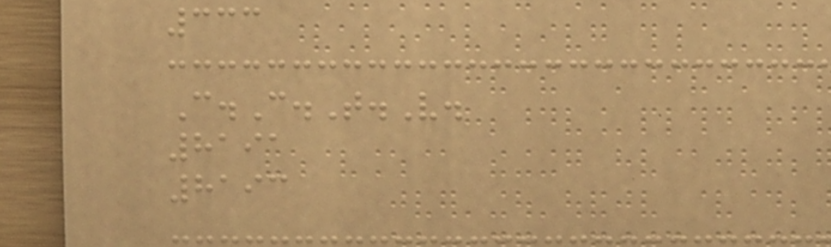333
C.C.T.V.
8191
8193
